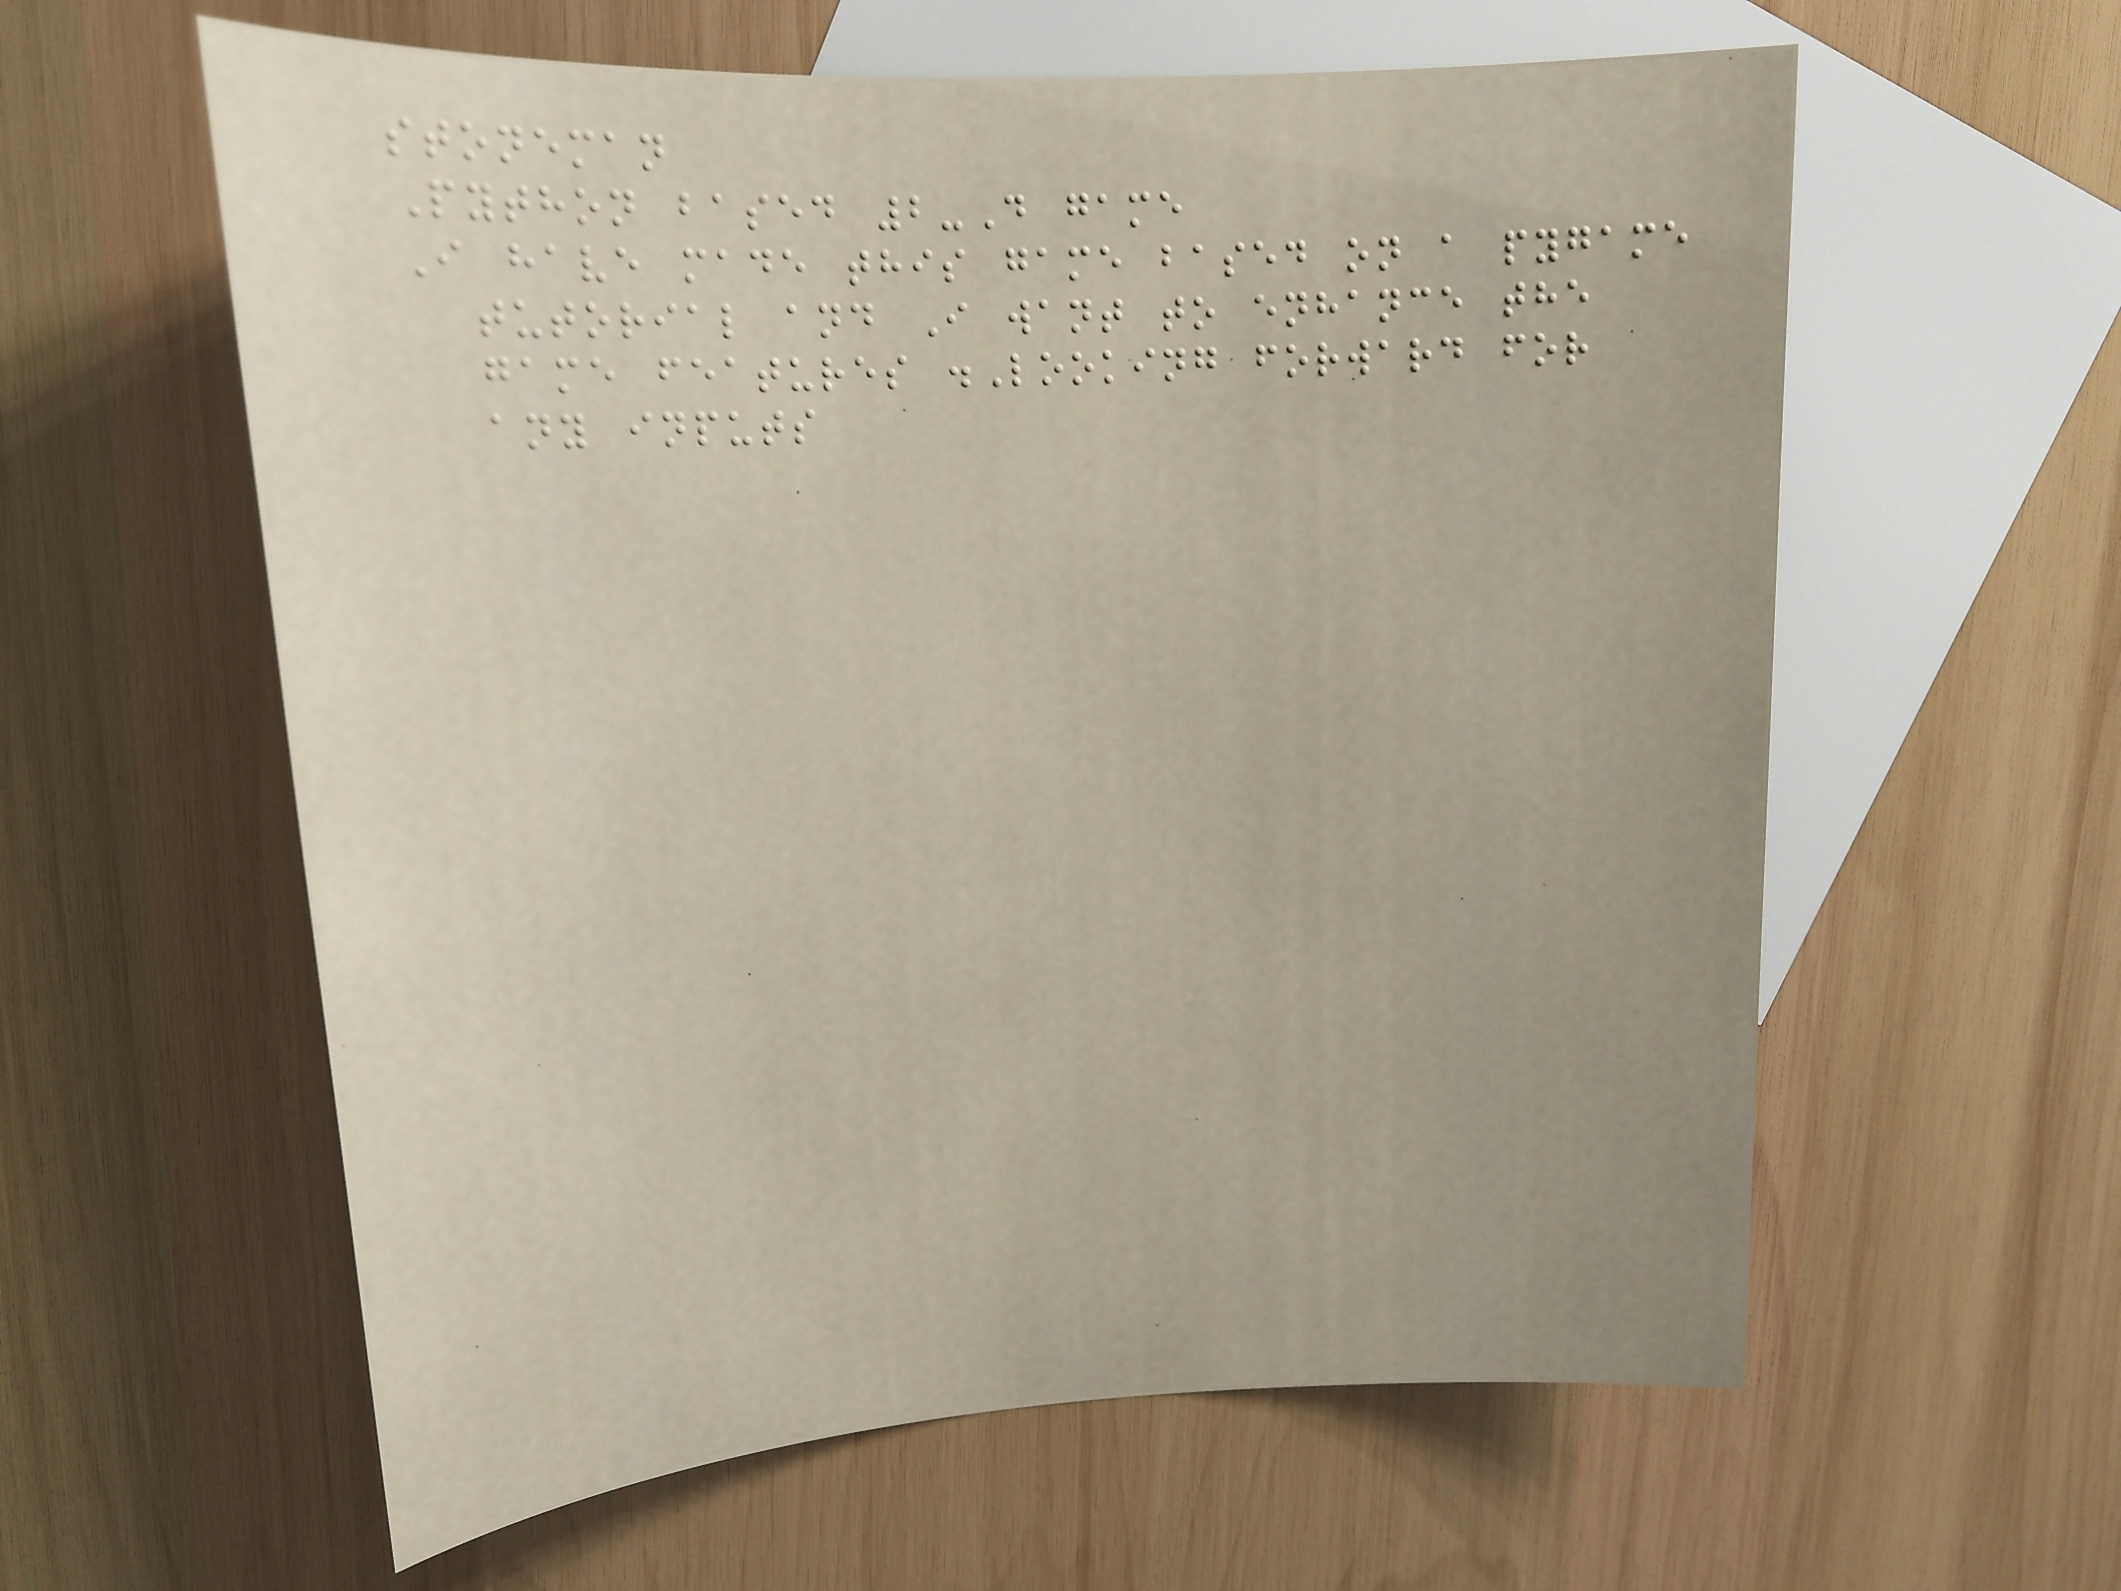stoneman
Python based 2-D game
I have made this game based on a pygame
tutorial and I want to enhance the
game features .Looking forward for
any inputs
